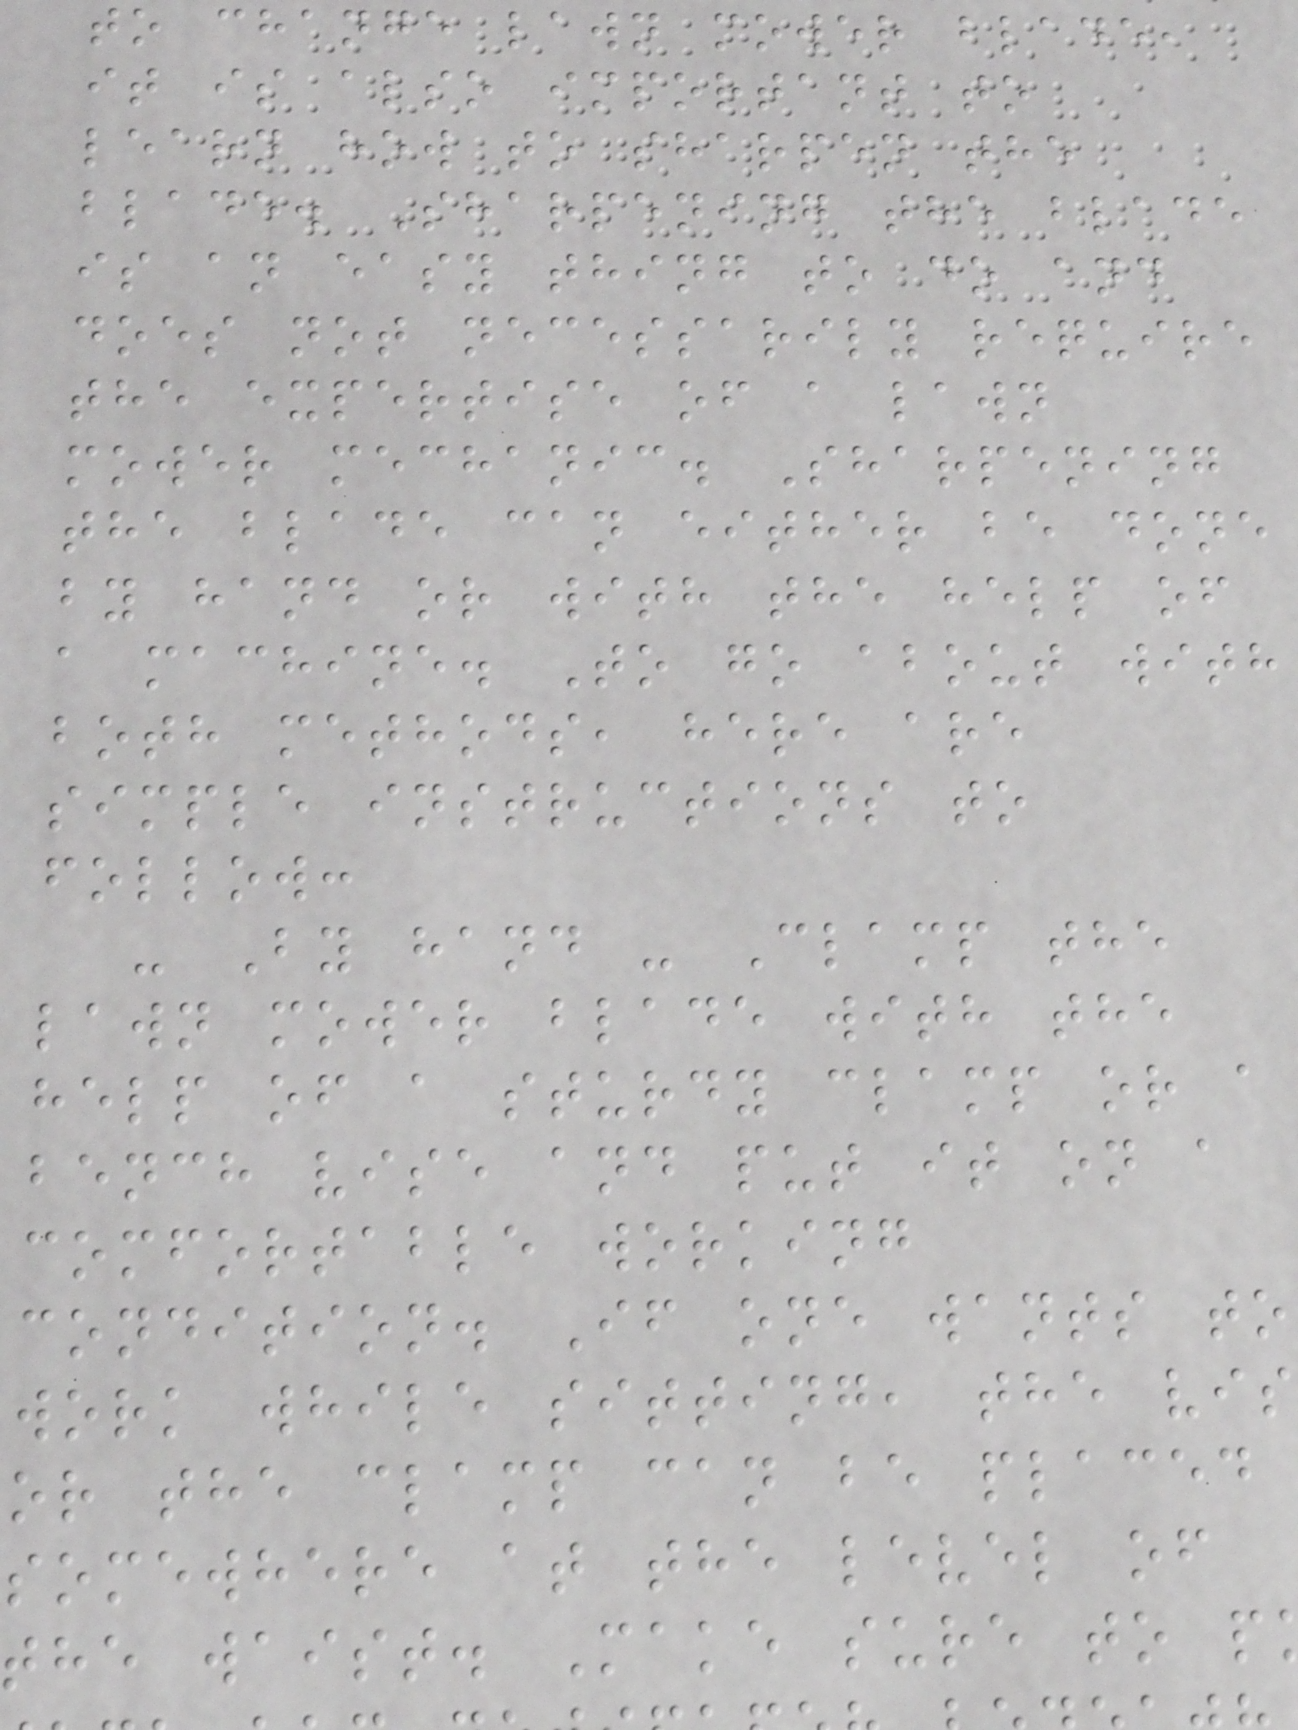to change lawn mower blade,
it is also important to
learn how to sharpen the
blade. Sharpening the blade
is an easy thing to do and
does not necessarily require
the expertise of a lawn
mower mechanic. Sharpening
the blade can either be done
by hand or with the help of
a machine. To go about with
both methods, here are
simple instructions to
follow:
- By hand - Clamp the
lawn mower blade with the
help of a sturdy clamp or a
bench vise and put it on a
comfortable working
condition. If one wants to
work while sitting, the vis
or the clamp can be placed
somewhere at the level of
the waist. Make sure to p
